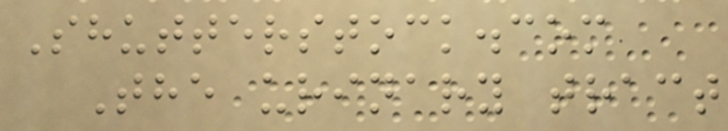Shutterstock.com
The urinary tract
